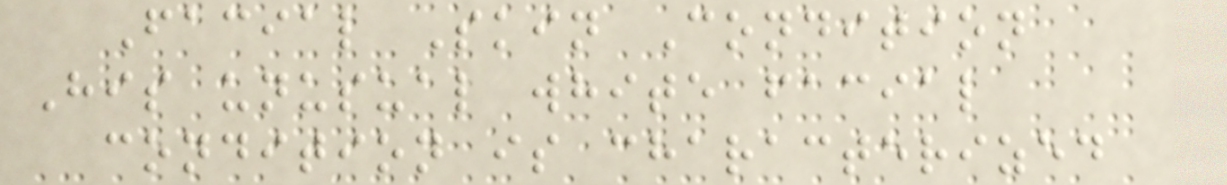Facial Skin Condition
His unusual white facial
condition is characterized
